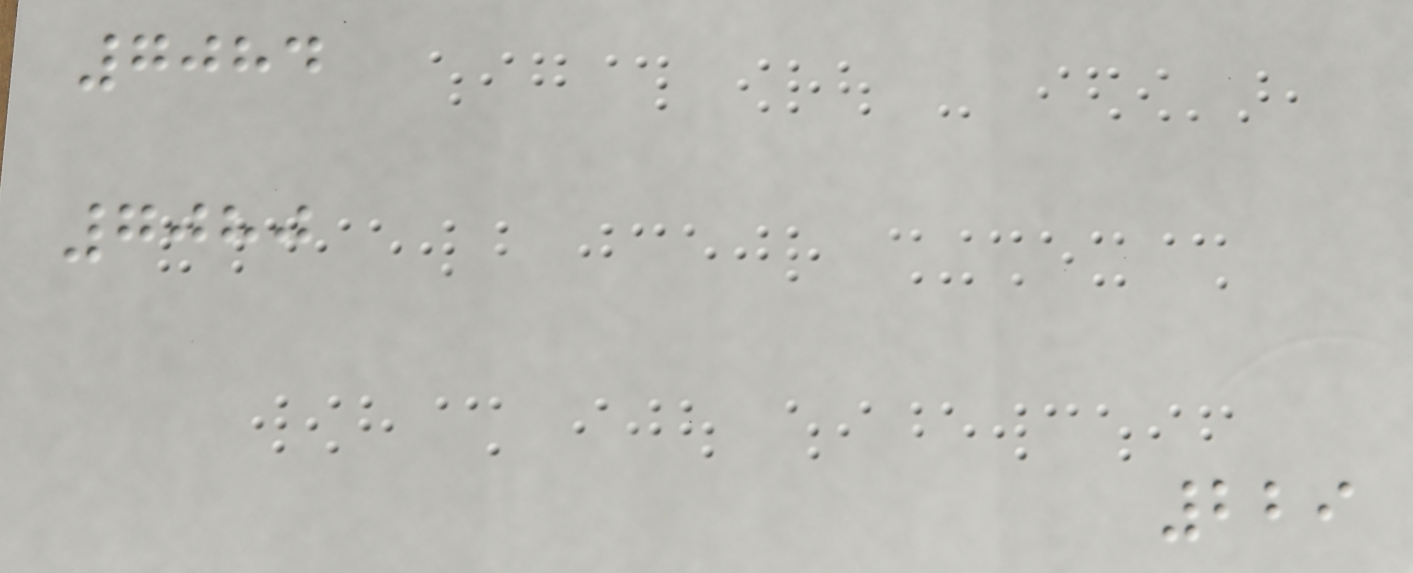7084
7080
229
